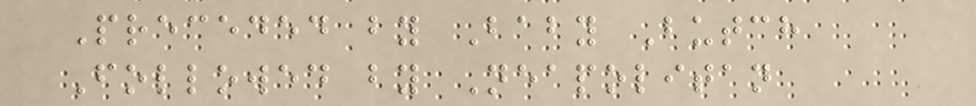Preceded by Baby Butch
Followed by Neapolitan
